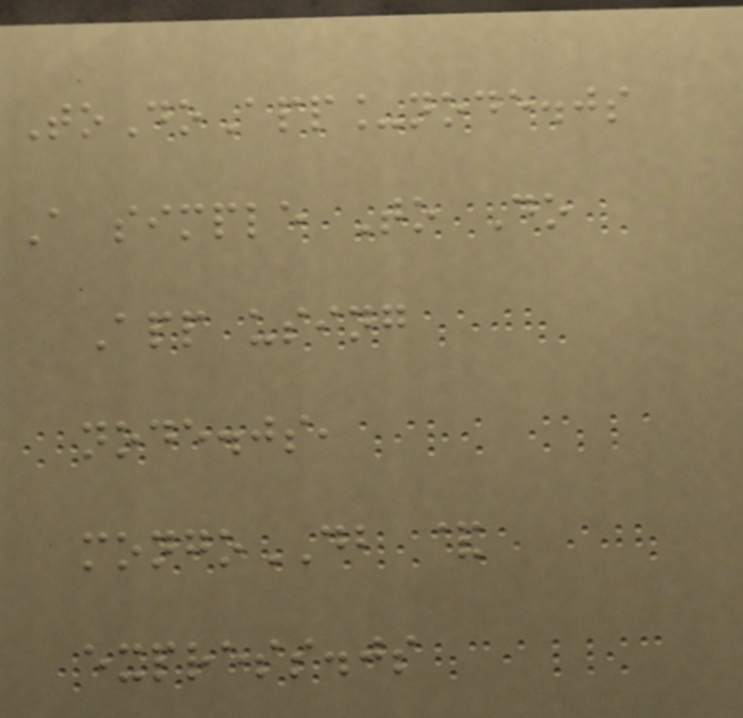ToDoApp_node.js
A simple To Do
App using
node.js,
mongoDB &
express.js
